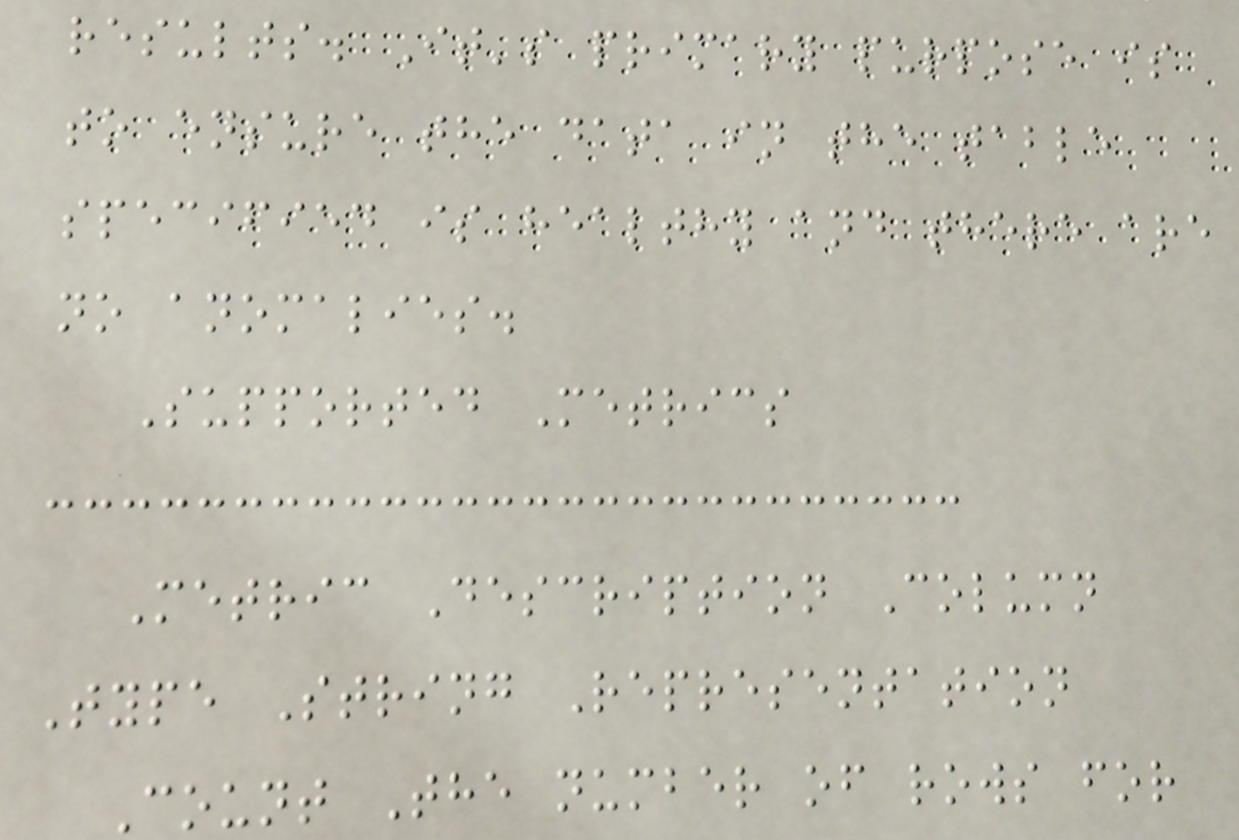results. It's primary purpose is
to ensure the data in the table
specified is healthy and there are
no anomalies.
Supported Metrics
Metric Description Column
Type String Representation
Count The number of rows for
